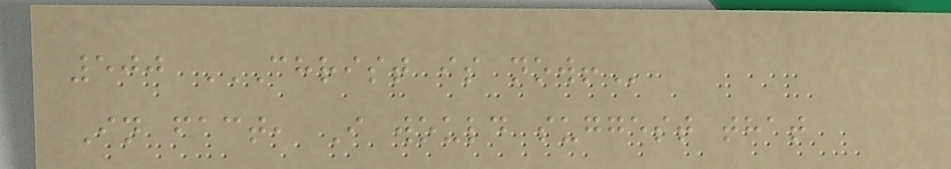500 CHRIST IS NOW!
In fact, I would suggest that
